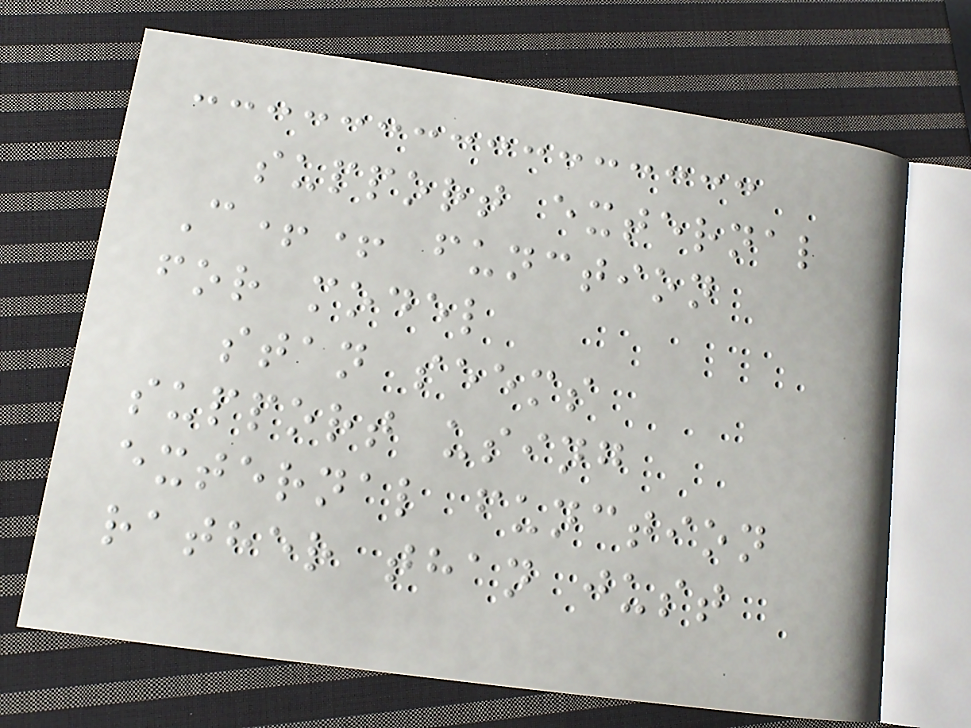support external
C++ function
for model
stan seems
support using
external function
rather than just
